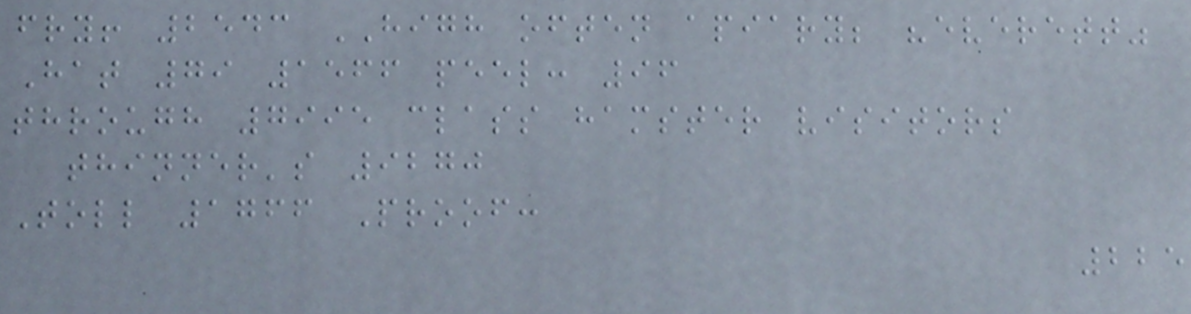fry! 2543 HIGH often apiary; "everett"
Hat 79 1566 peel: 96
through 7995 class hamster visitors
thinner's 9270
Toll 1766 Proof:
225
